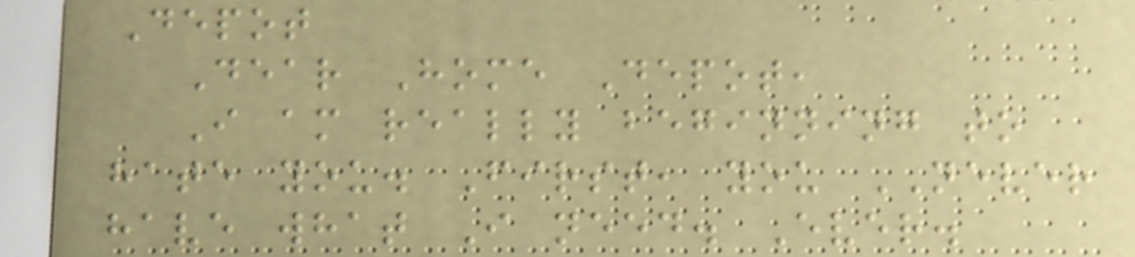Depot
Dear Home Depot,
I am really beginning to
hate you. First, you NEVER
have what I need. Ever.
